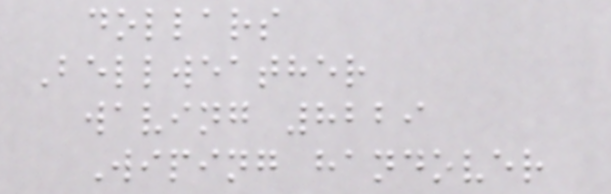dollars
Bellweather
waving 8229
Wiping handover
